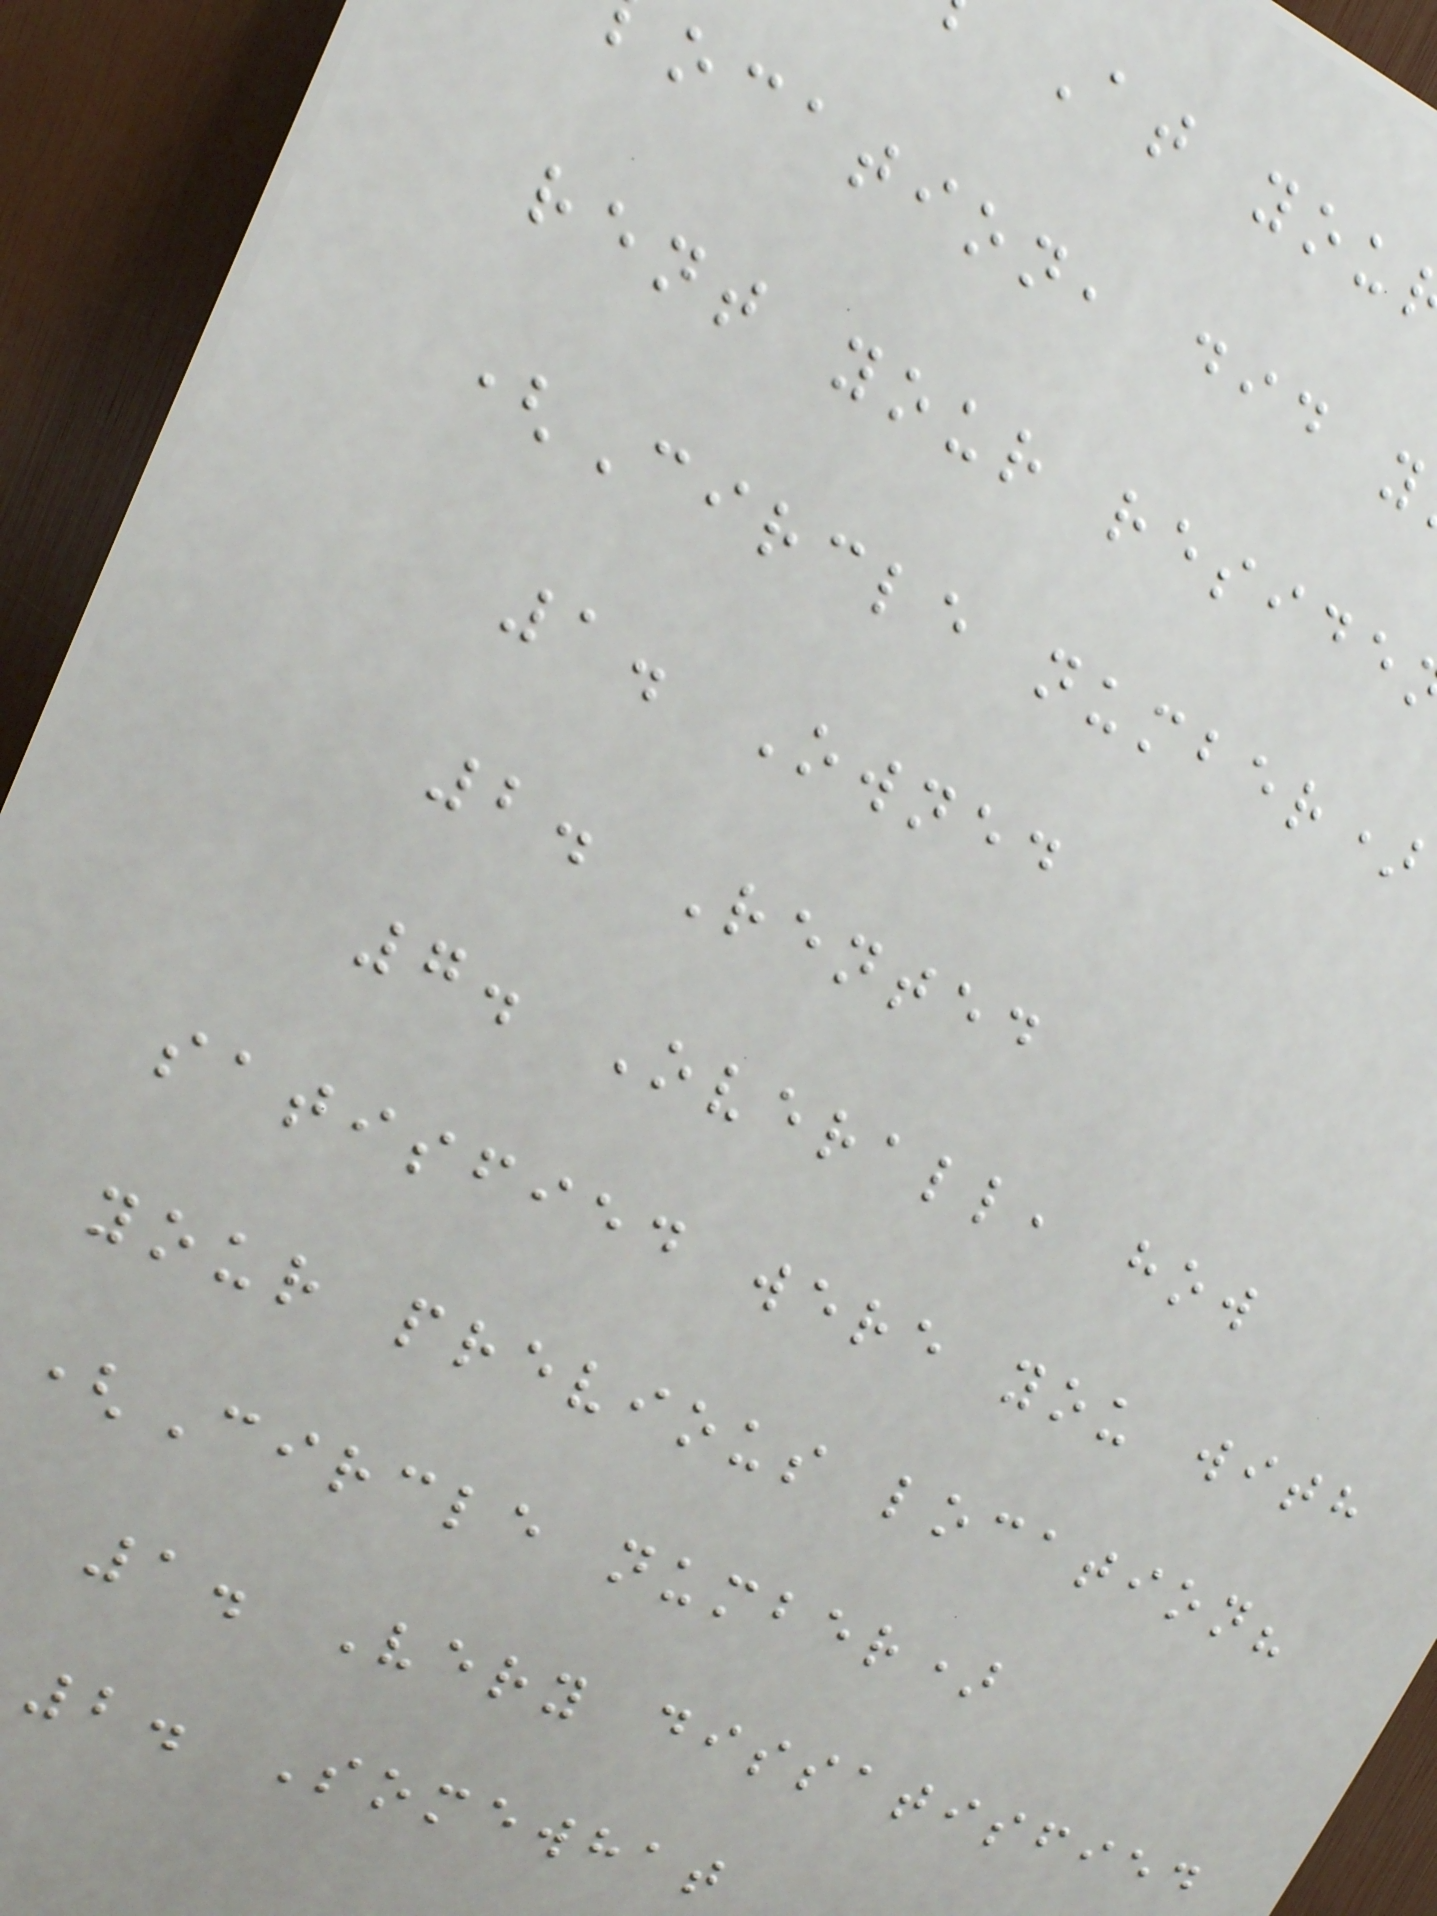At you
ocation, did y
rent your reside
(Circle number)
1. Owned
2. Rented
7. Overall, how
satisfied were you with
your previous location?
(Circle number)
1. Very dissatisfied
2. Somewhat
